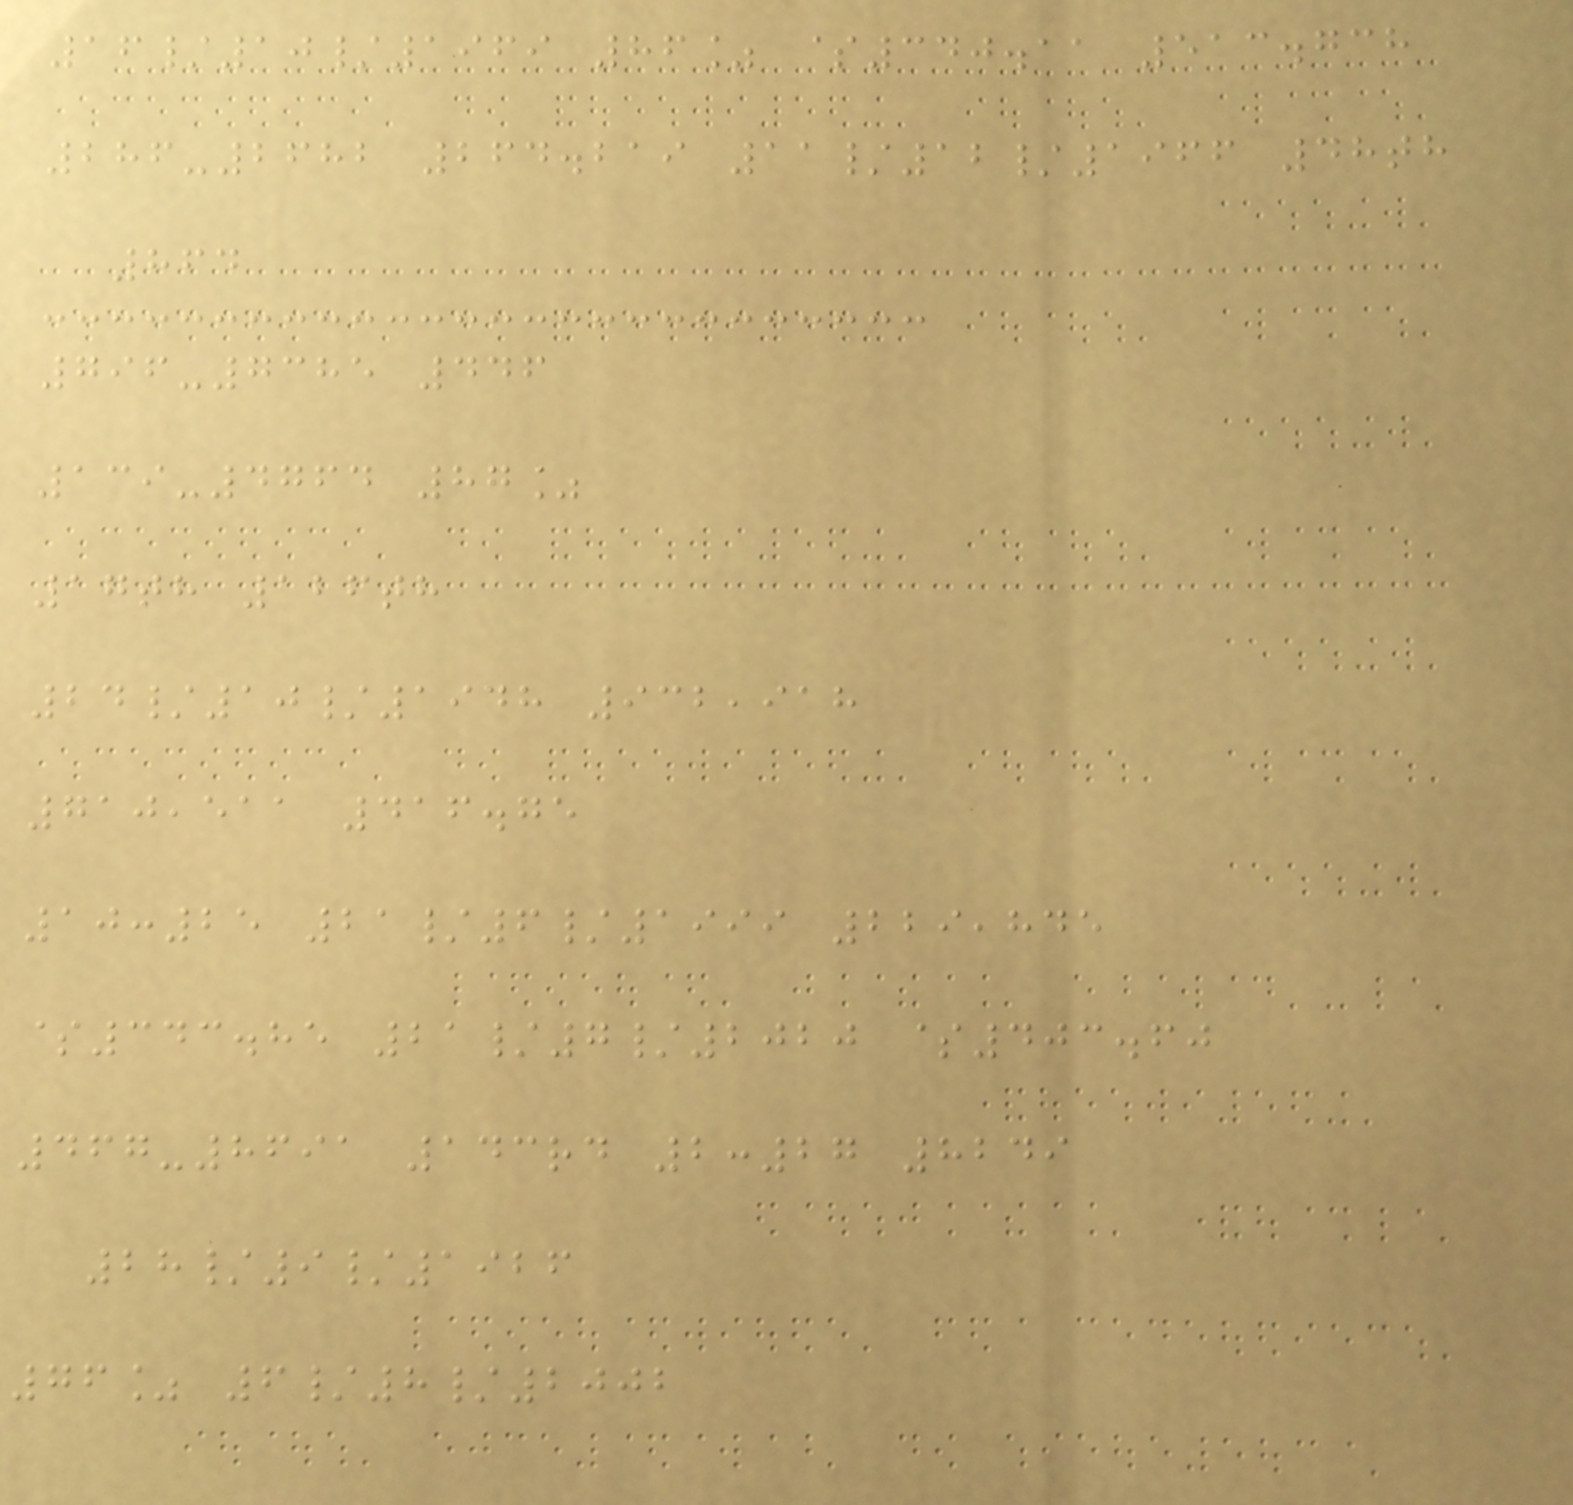16/10/1969 86% $340.11 513.738
286-2682 264.219 11/12/1966 48th
864
796-7385 446
139-4764 87%
17th 126th
24/10/1948 932,918
710,511 416.75
10:25 21/6/1999 229,845
$343.85 21/7/2020 $403.60
467-8691 143rd 2:27 8249
28/9/1926
76% 6/8/2002
